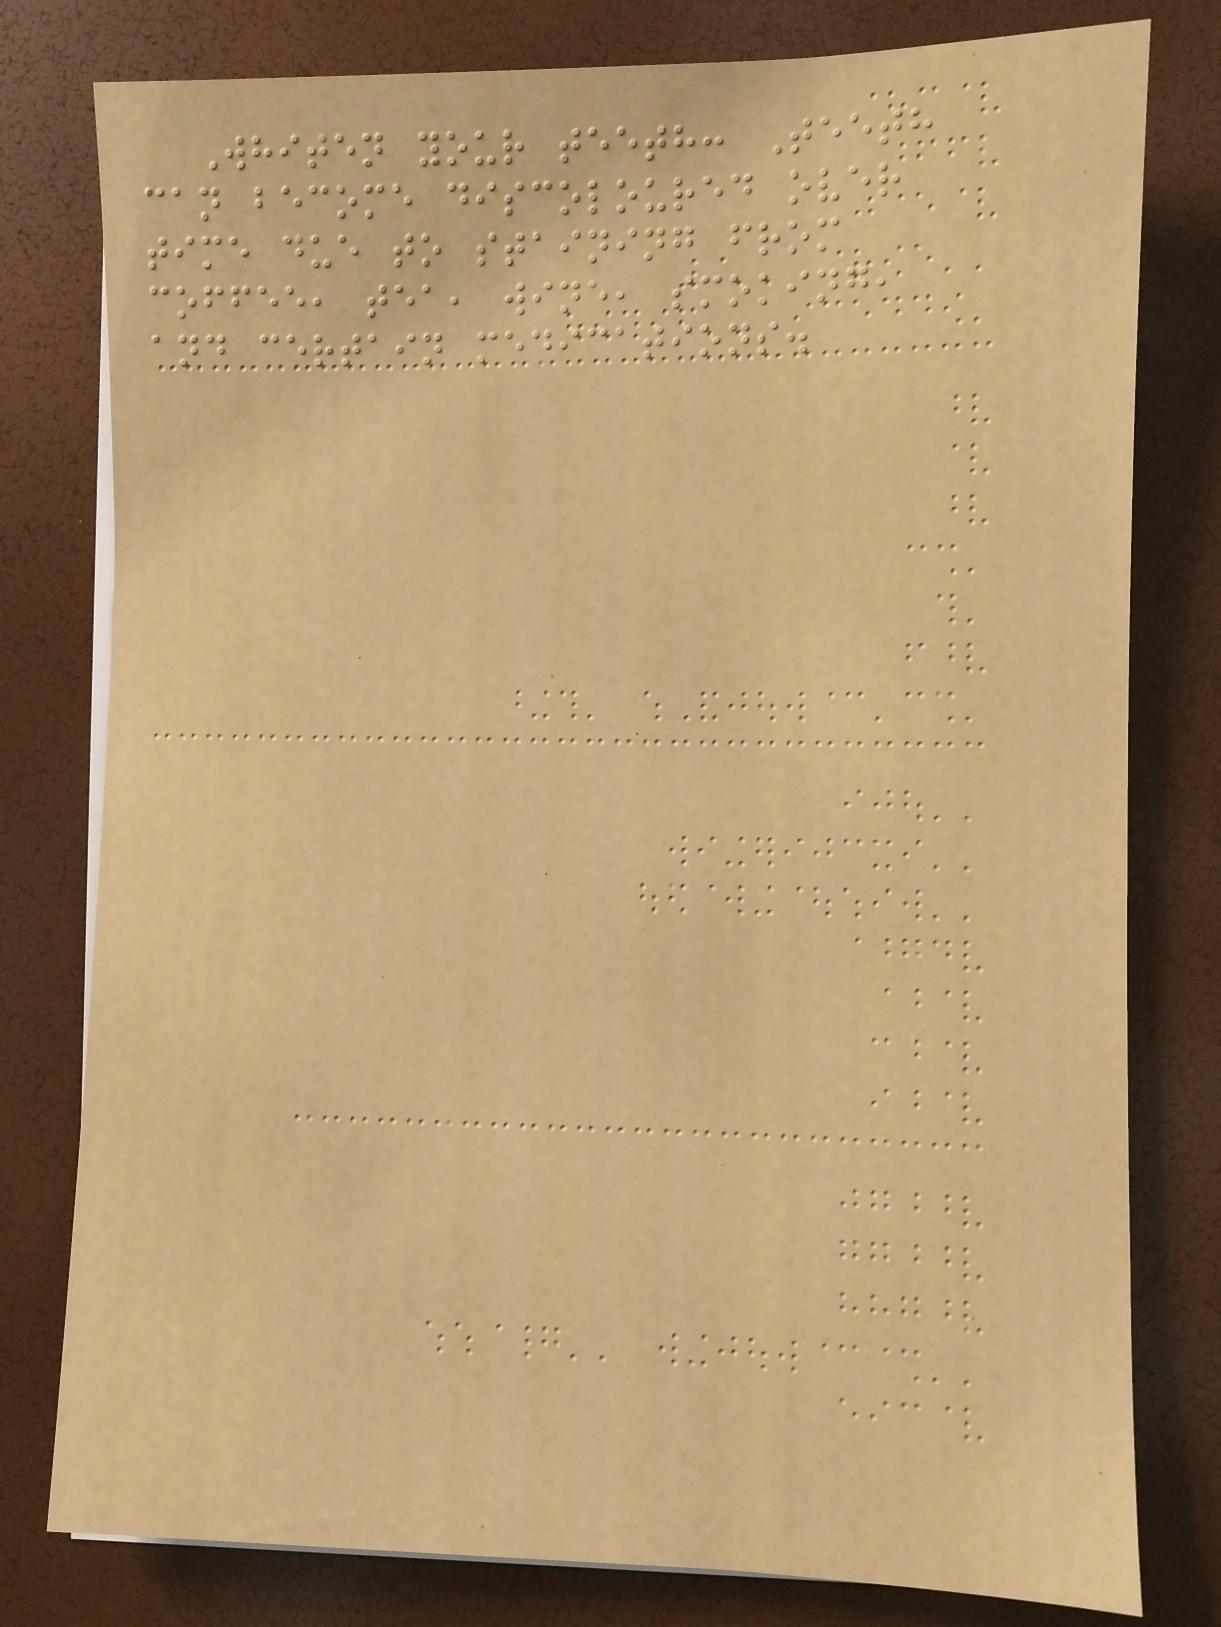Whiten your teeth: Teeth
can become discoloured over
time due to staining from
coffee, tea, wine, smoking,
and certain medications.
